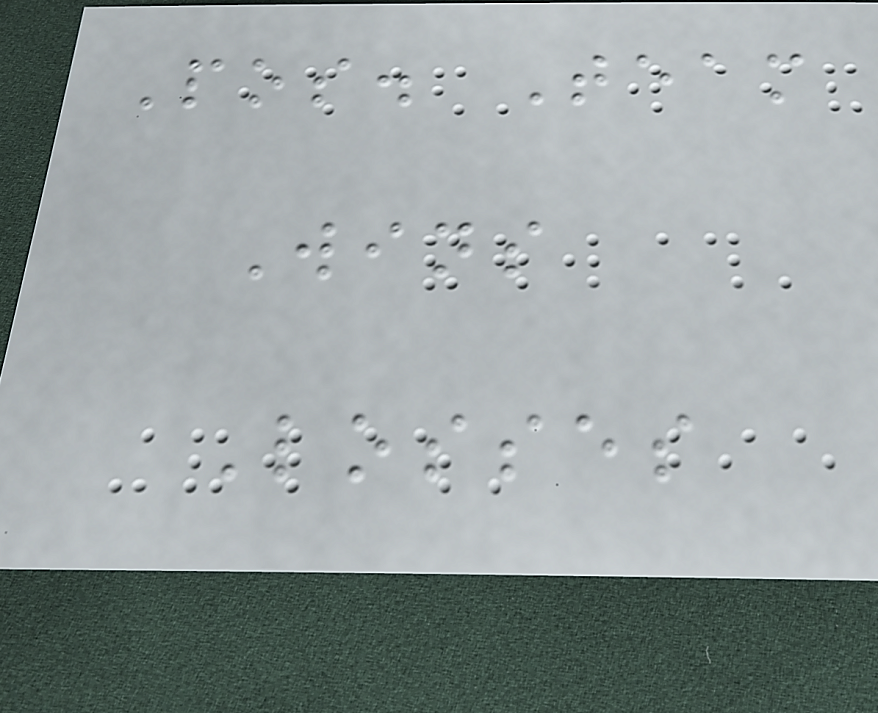Pos. Team
Wins
Losses
